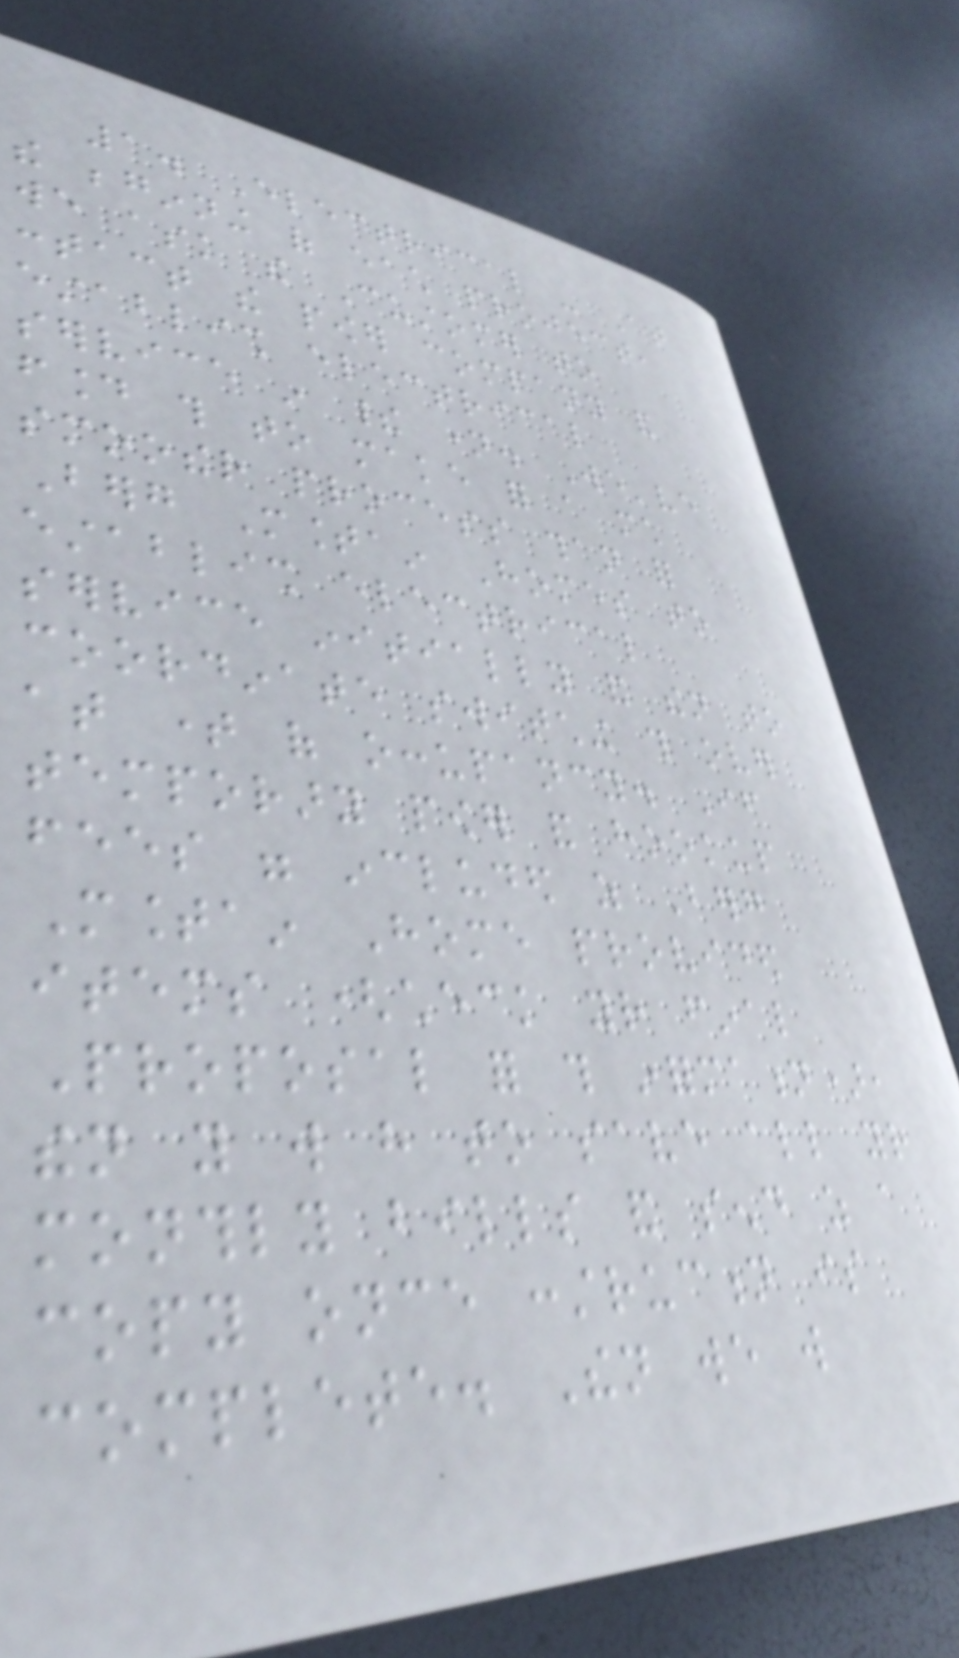1. Electrical - At
the beginning of each project,
we ask the Customer to
contact the power company and
establish electrical
service in their name. We've
found this to make for a much
smoother process than for
Berg Mountain Homes to
establish electrical
service initially and then to
coordinate switching this over
at time of occupancy. If
temporary power and hookup
fees were included as Berg
Mountain Home provided
items (check your final
Proposal for this information),
then you will have to save all your
monthly bills and send as a
copy once construction is
complete. Then we will
